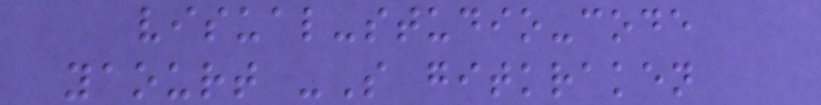visual-studio-code
yaourt -S gitkraken
